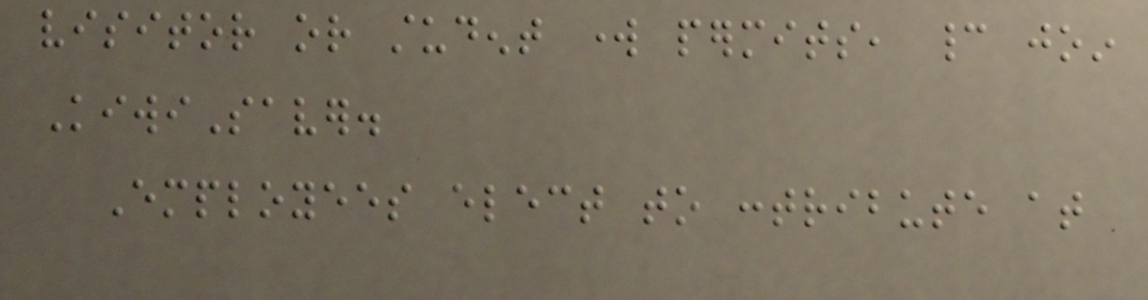visitor or student work permits, cannot join
KiwiSaver.
Employees elect to contribute at
